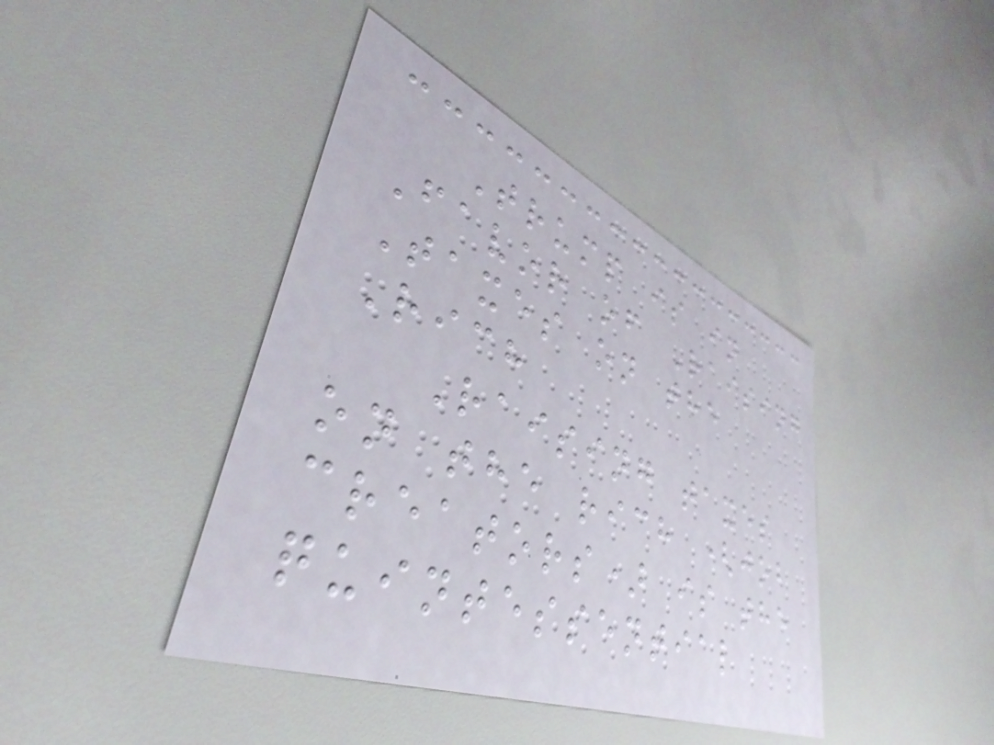Trump is in
Favor of Raising
Taxes on the
Rich
Raising taxes
on the rich (job
creators) is the
quintessential
